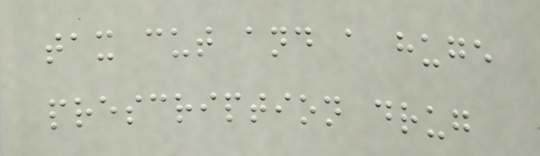tax cut and a huge
prescription drug
